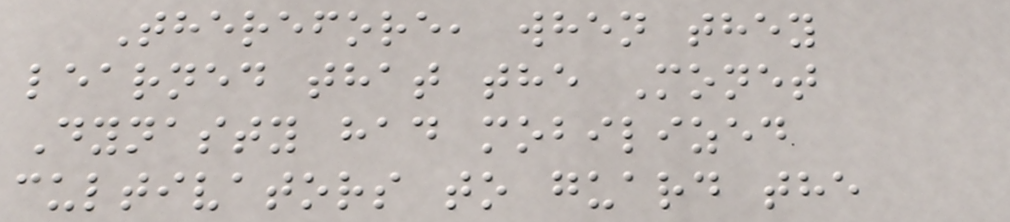Therefore, when they
learned that the Monet
Dynasty had mobilized
cultivators to guard the
